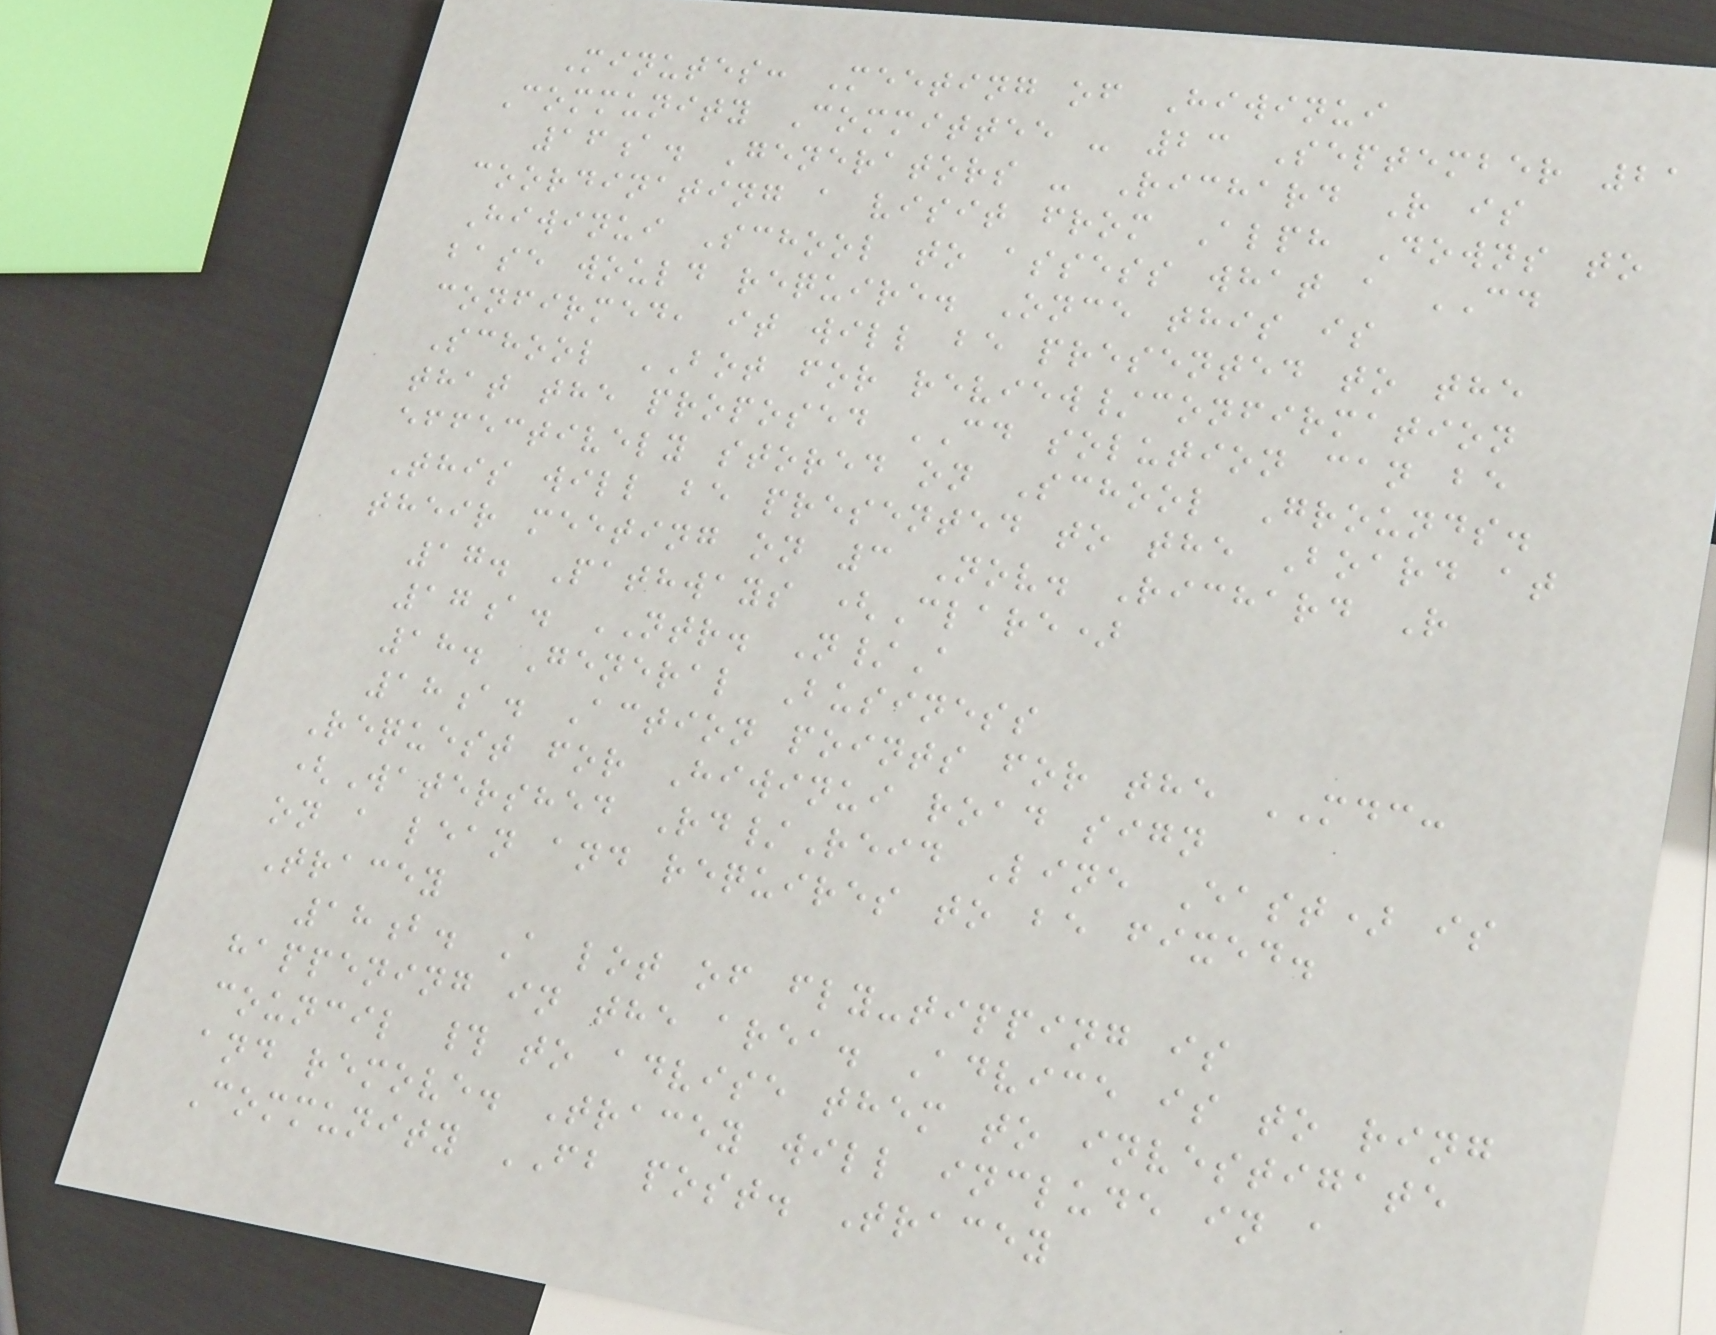Minutes: Meeting of Hiwinui
Community Committee - 23 September 21
16a. Generators - Richard R is
coordinating a visit from Alph Downs to
Hiwinui School to assess what a CD
base would require. Once this is
confirmed, it will be presented to the
School BOT for review/confirmation
that the proposed CD solution can be
effectively stored on School Grounds.
This will be presented to the Board at
their meeting on 3 Nov. Richard R
17. Pathways (Clare)
17a. NTR. N/A
18. General Business
18a. Action points for the MDC:
Request for Hiwinui road sign
(Watershed Rd/Reid Line East) is
on a lean and requires to be fixed.
Tracey
18b. A lot of fly-tipping is
happening in the area. Advice is to ring
council # to advise them to investigate
and remove. Tracey will include in a
Community FB post. Tracey
